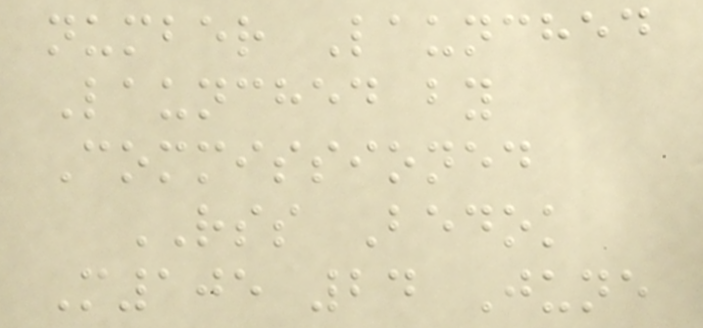number Launched
Launched by
Commissioned
RSS Bedok
M105 24 June
